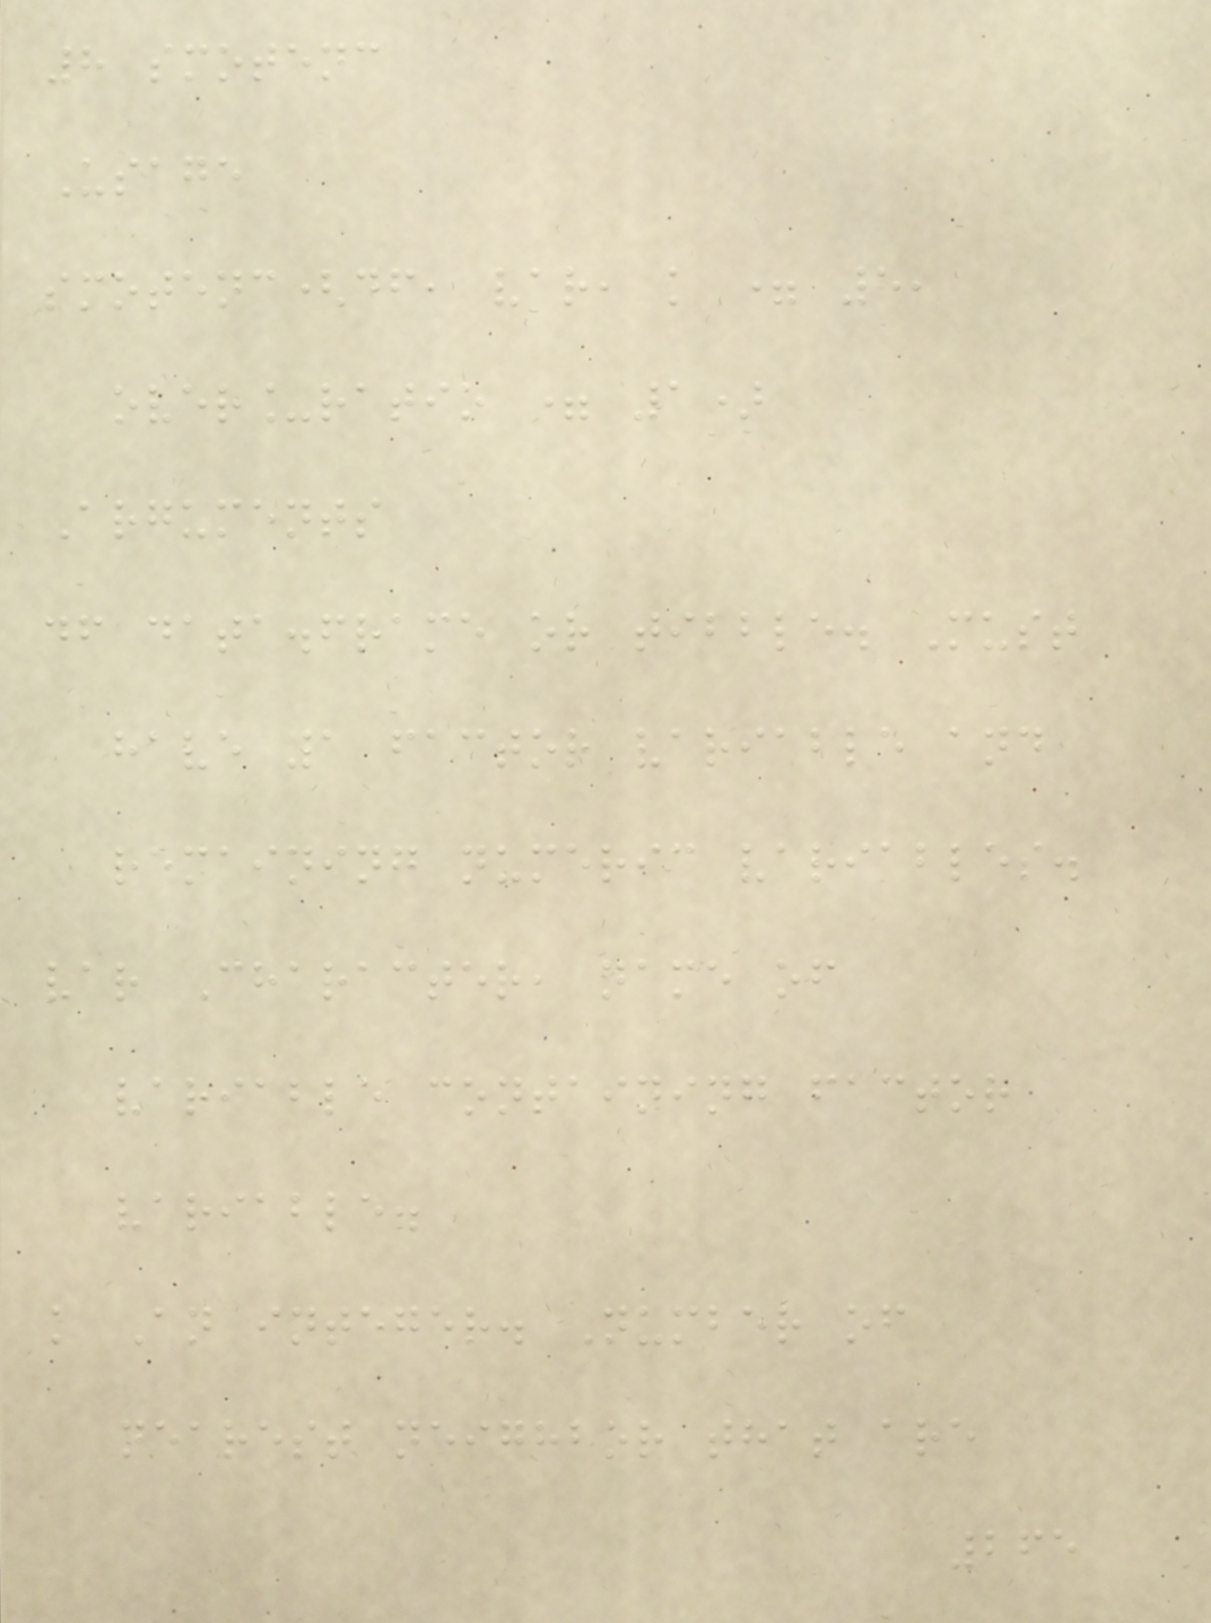8 smotenc
Usage
smotenc(df, var, k = 5,
over_ratio = 1)
Arguments
df data.frame or tibble. Must
have 1 factor variable and
remaining numeric variables.
var Character, name of
variable containing factor
variable.
k An integer. Number of
nearest neighbor that are
265
